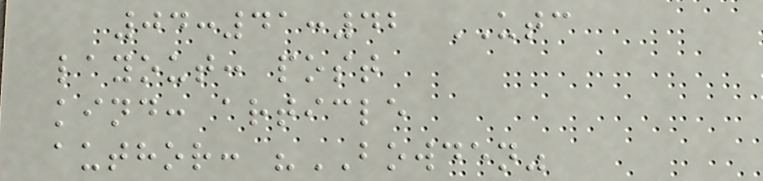04:41:42 UTC
layout: post
kind: article
author: "BOWDEN"
